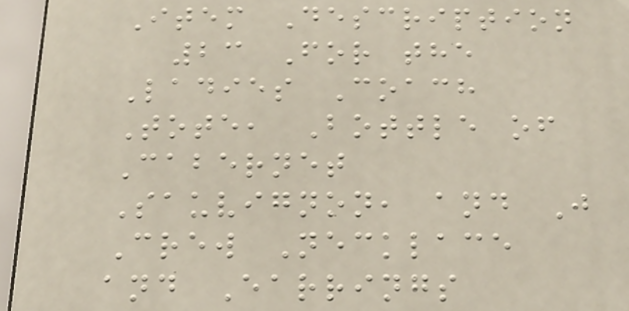Item Description
23 For the
Ladies Coach
Tote, Bottle of
Cabernet
Sauvignon, and J
Crew Necklace
and Earrings
